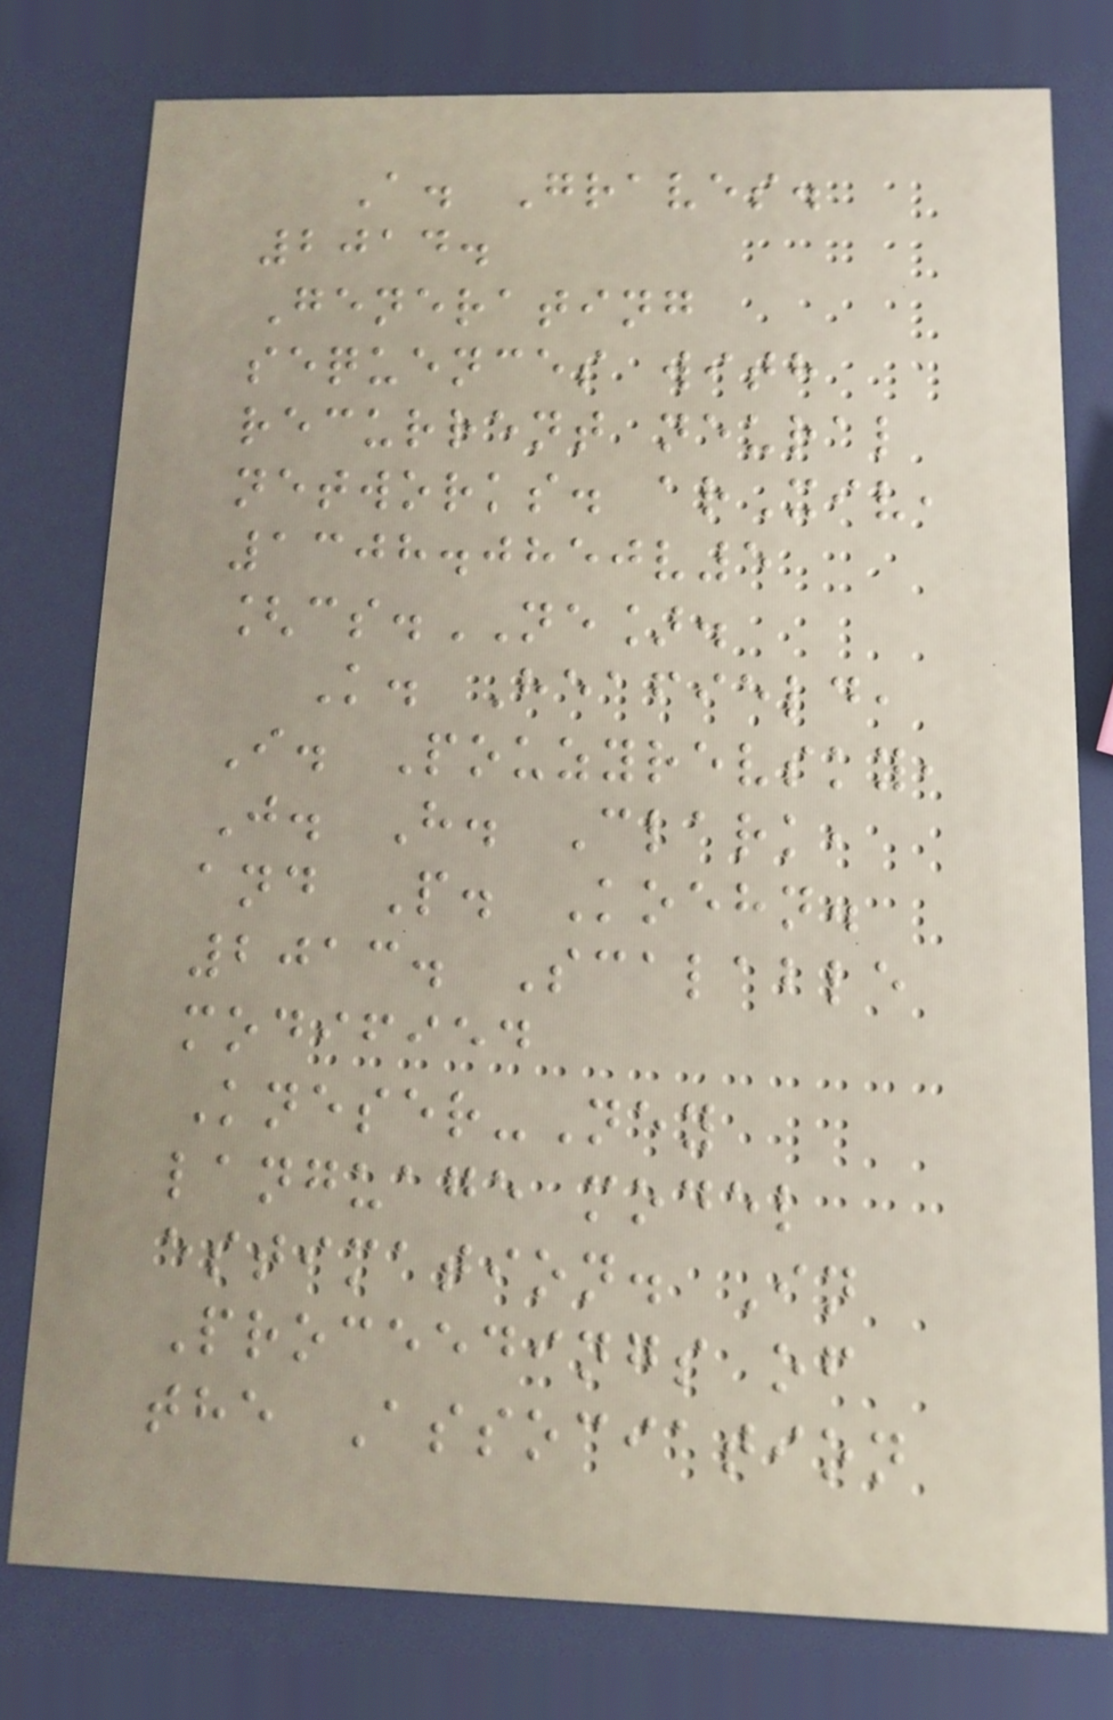A. Graves.
2014.
Generating
sequences with
recurrent neural
networks. arXiv,
1308.0850v5
[cs.NE].
K. Heafield,
I. Pouzyrevsky,
J. H. Clark,
and P. Koehn.
2013. Scalable
modified
Kneser-Ney
language model
estimation. In
Proceedings of
the Association
